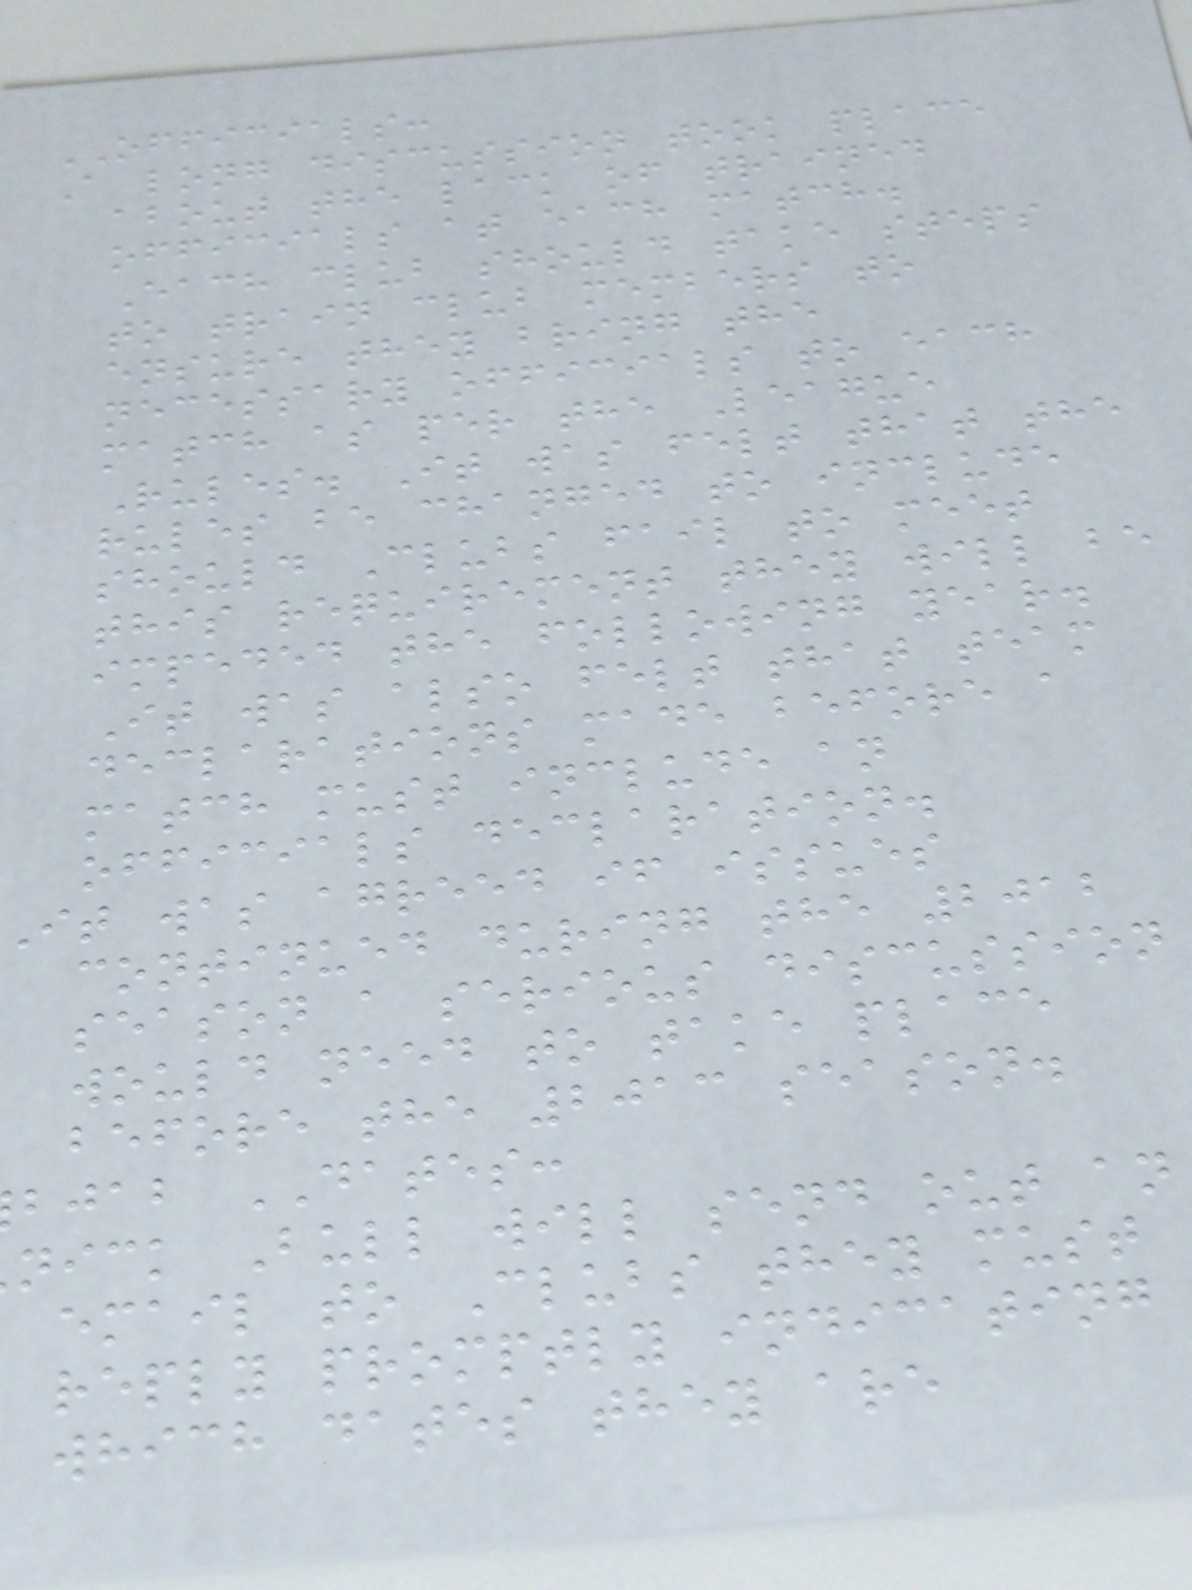OFFICIALS:
A long discussion took place
about the lack of trained
officials at each match.
Each club should take steps
to train club members to
ensure they bring the
necessary officials to each
match as per the League
Rules. It was felt that the
rules be changed to include
should Clubs fail to meet
this requirement they will be
impeded the following year.
It was also felt that team
declarations made before a
match must include an
officials declaration.
it was agreed if issues
continued during the 2012
season a serious discussion
would need to take place
before the 2013 season.
bjab DATES:
nick Bull will send out an
email to Clubs they must
reply promptly indicating
which dates they are
